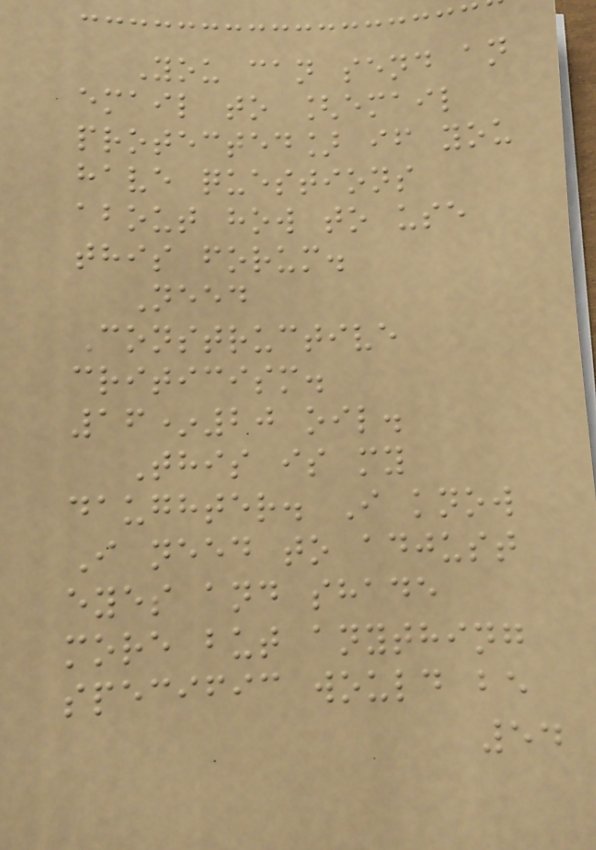You can send an
email to [email
protected] if you
have questions
about how to use
this forum.
Need
Constructive
criticism.
16*20 oil.
This is my
daughter. I know
I need to adjust
eyes and shade
more but anything
specific would be
54
